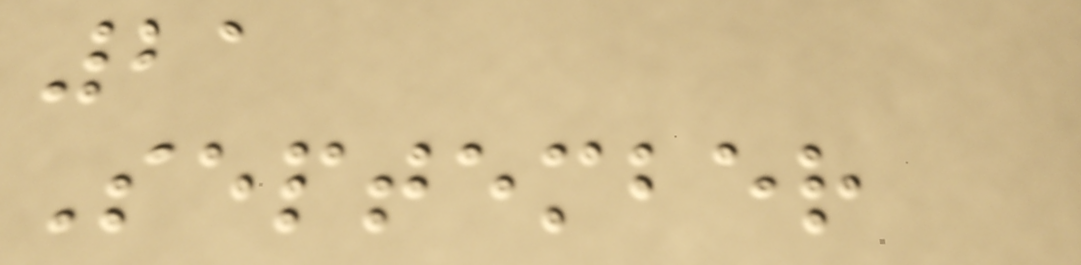21
September
